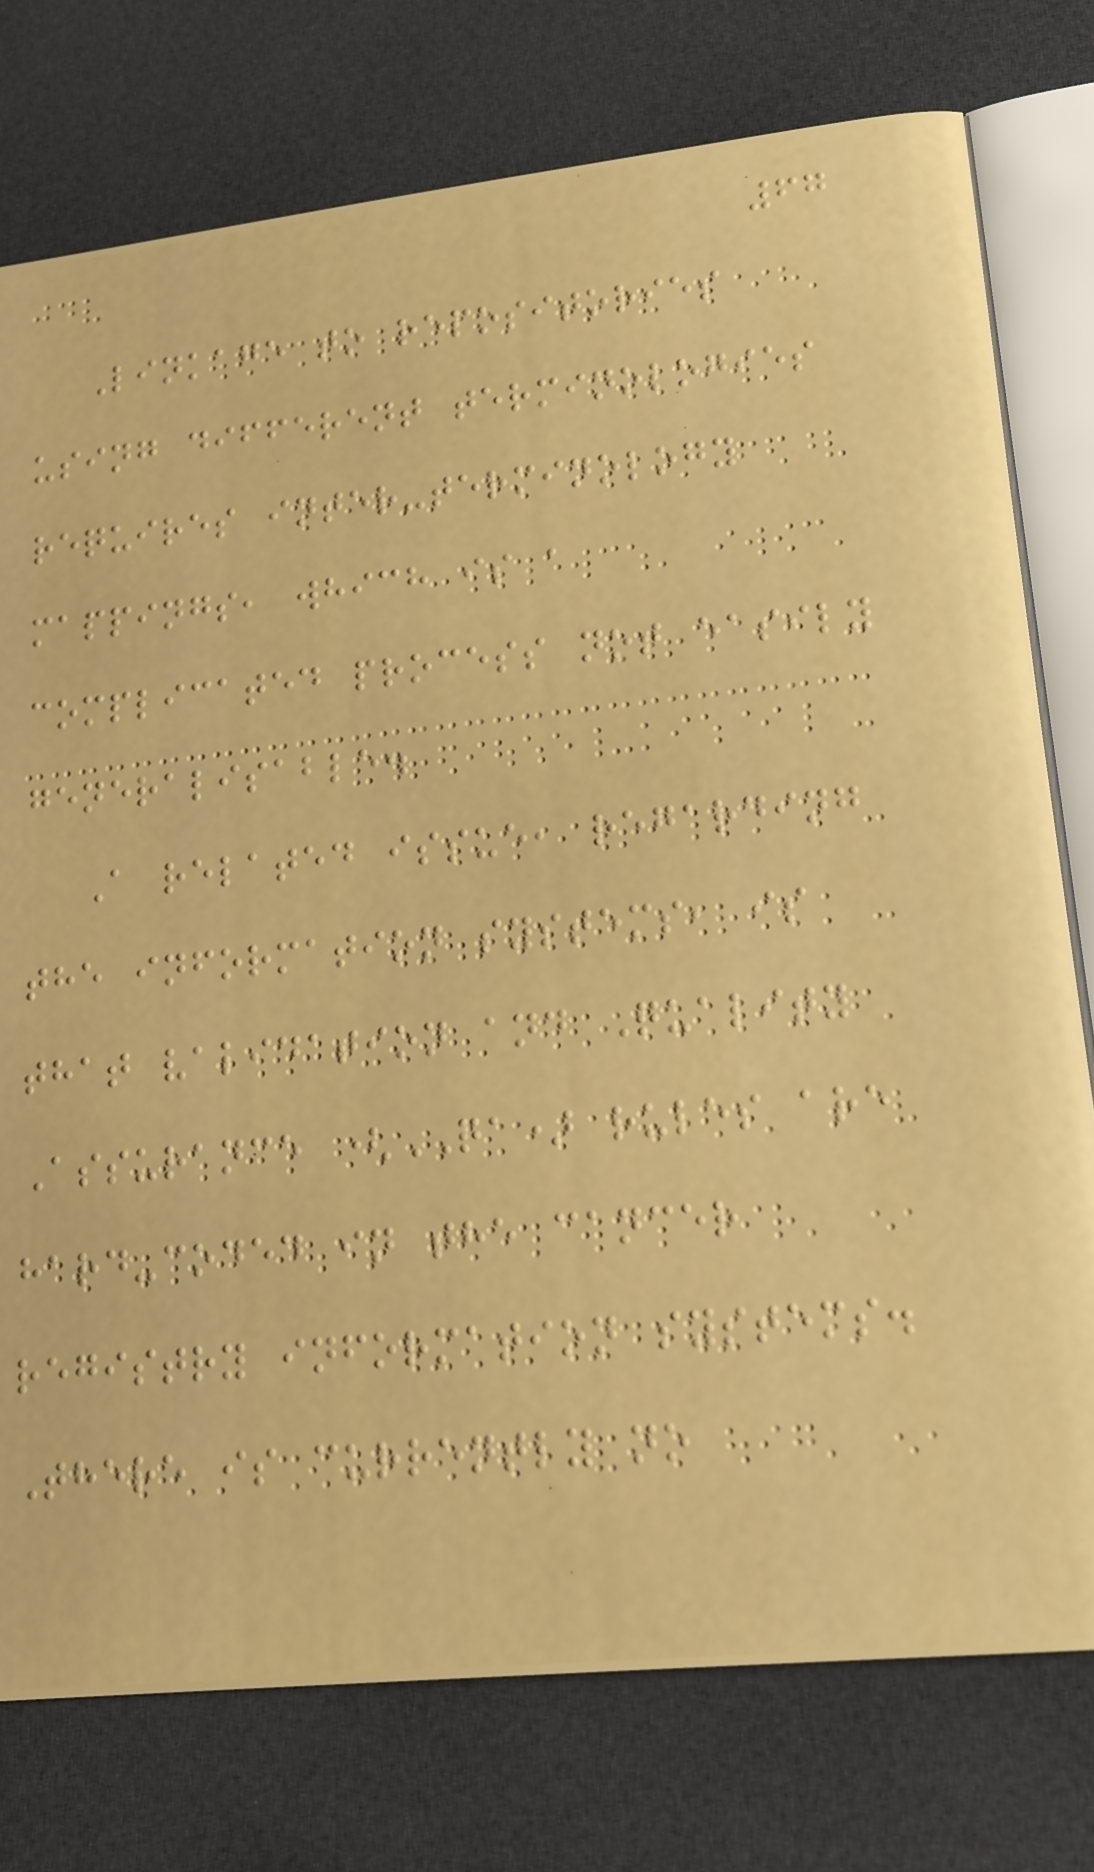67
Linkage to repositories
using different terminologies
requires inter-terminology
mappings, which is a
complicated process not easily
generalisable.
A related issue, regarding
the information systems, is
that validation and Quality
Assurance (QA) rules are
hard-coded in the cancer
registry information systems.
There is currently no
